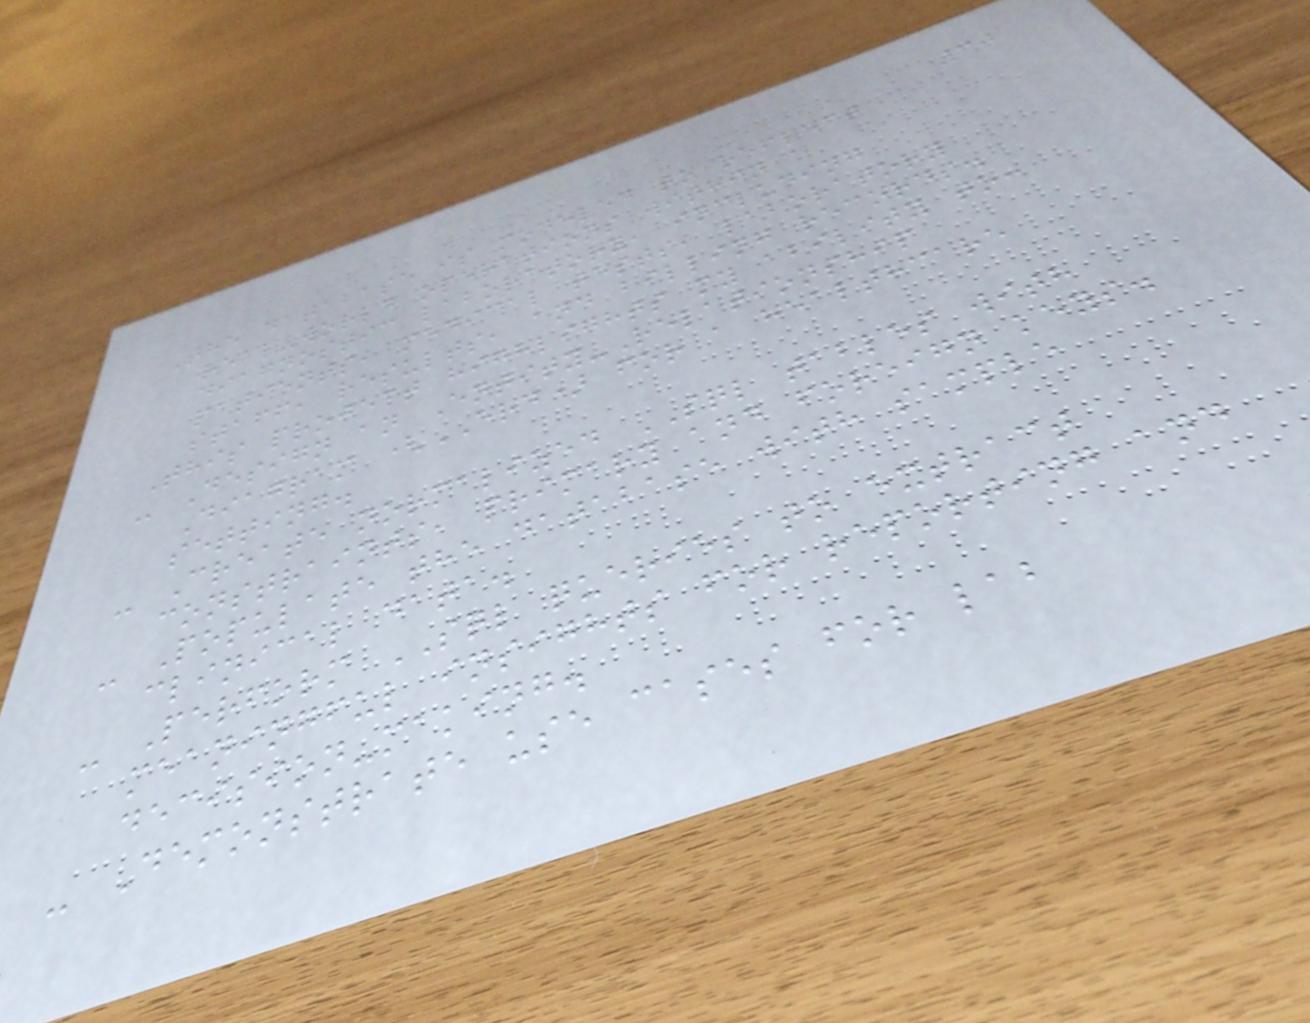30
The database is modeled to reflect
real-world operations within a
diagnostic laboratory, including
patients, medical tests, laboratory
staff, results, and billing records.
This project highlights my ability to:
- Design an Entity-Relationship
Diagram (ERD) for a healthcare
setting.
- Create normalized SQL tables with
constraints, primary and foreign keys.
- Populate the database with sample
clinical data.
- Perform SQL queries to extract
meaningful insights for reporting and
decision-making.
- Demonstrate use cases for lab
